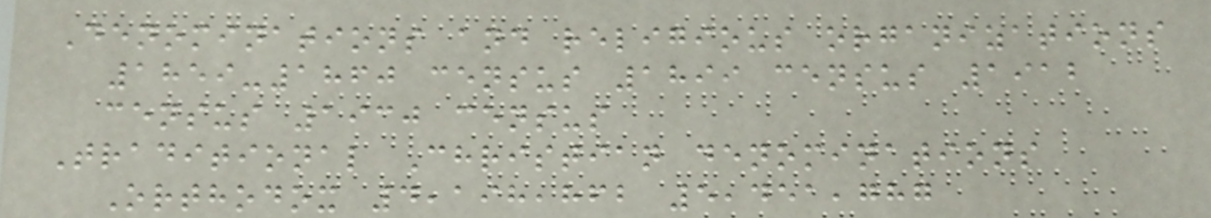Denominations and religious organizations
1859-1860 census 1899 census 1912
census 1930 census
Traditional Christian denominations
Orthodox 4,198,862 5,451,787
